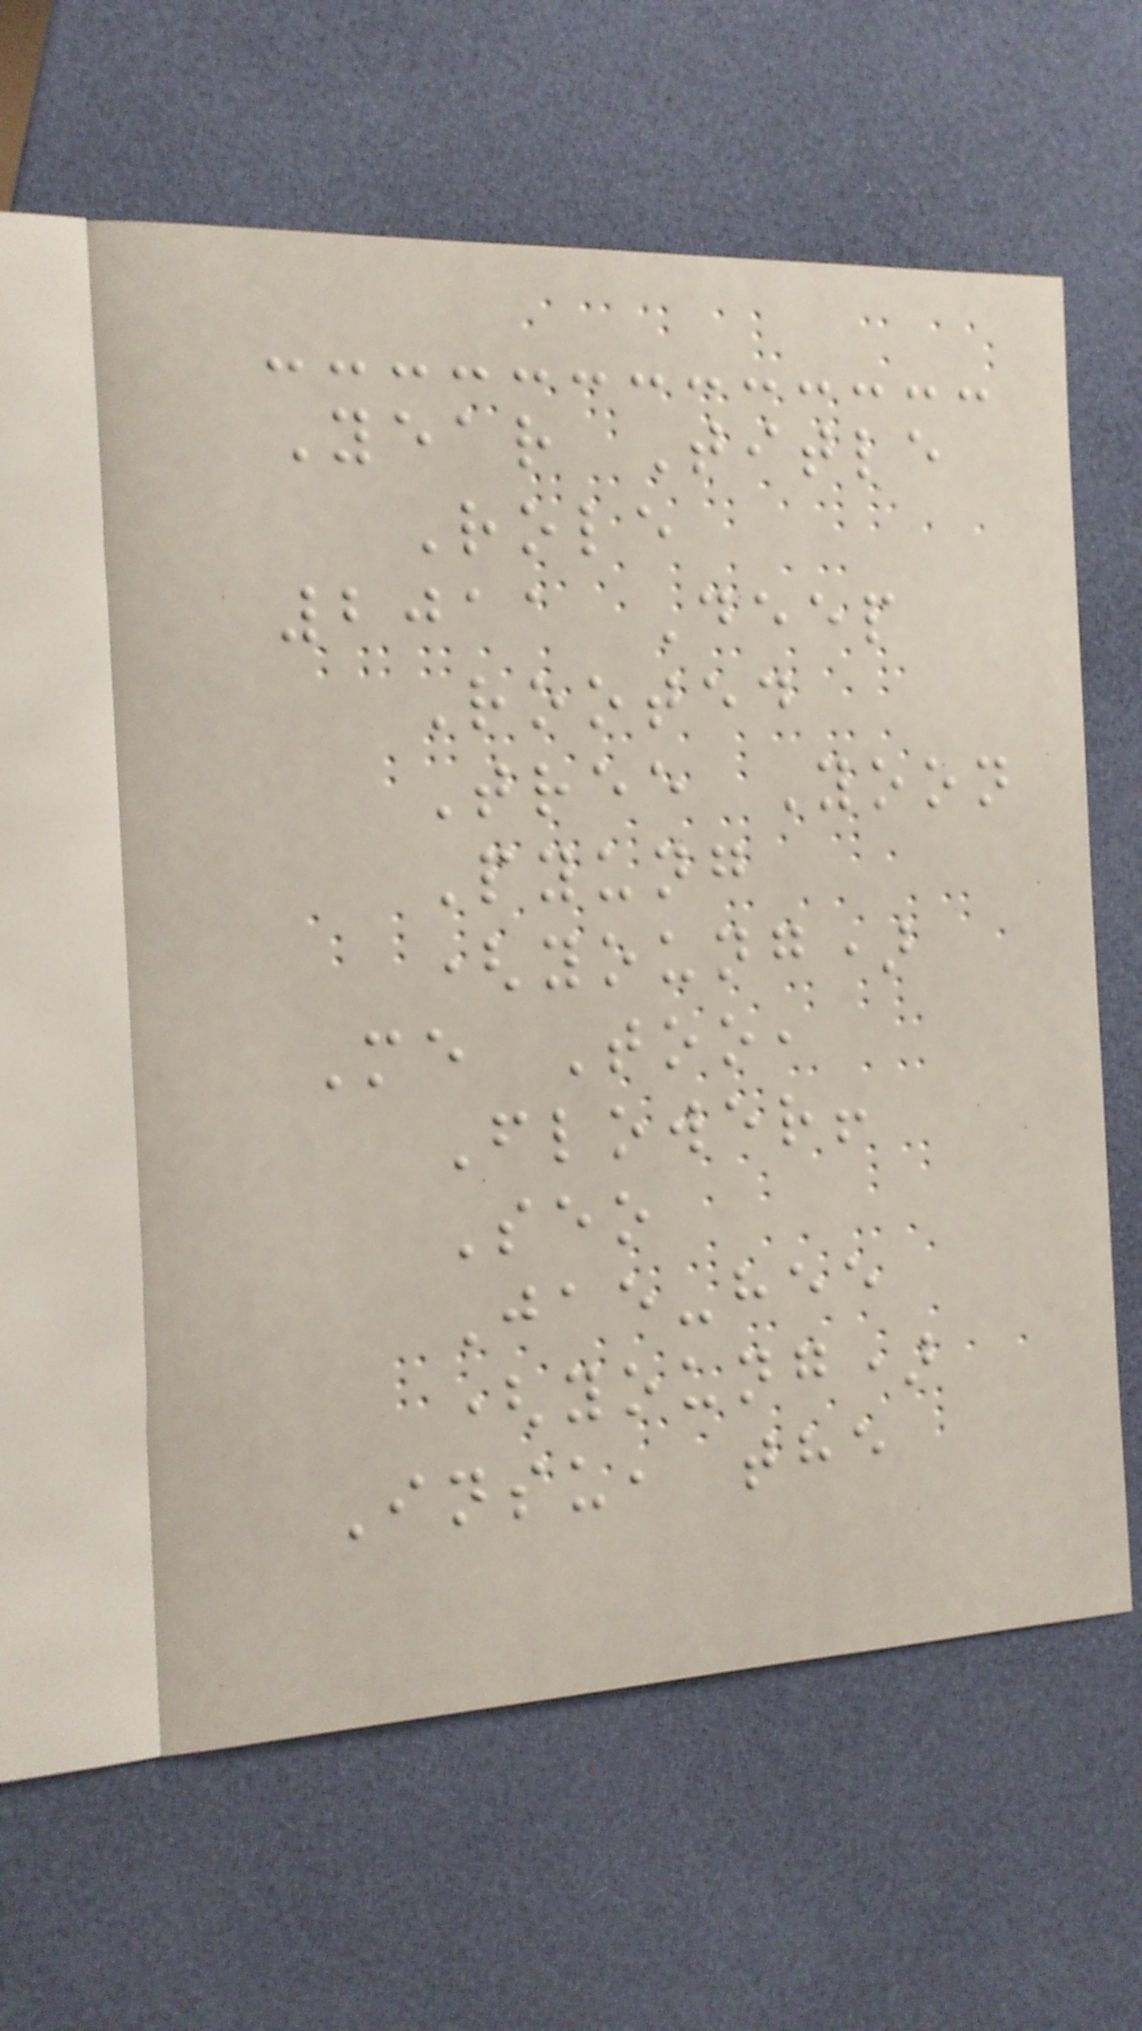Year Title
Role
2011 Deep
Rooted
Tree Yoon
Pyung
(young)
Me Too,
Flower!
Seo
Jae-hee
(young)
Insu, the
